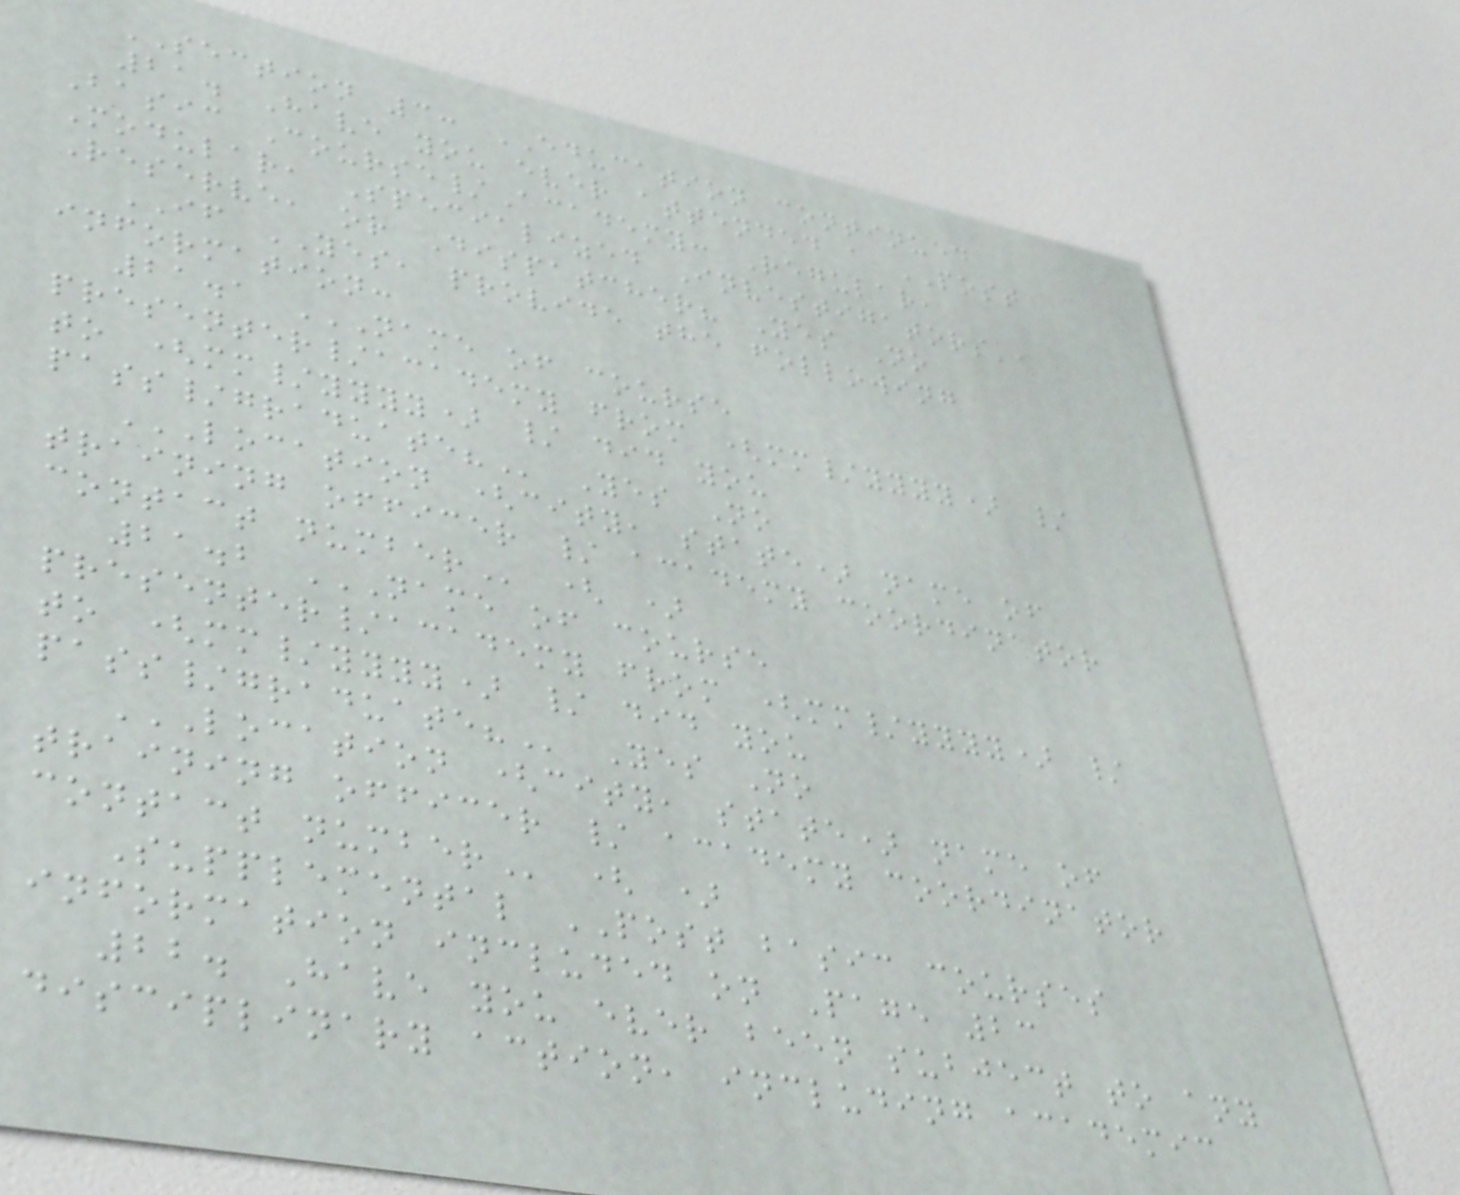SECTION 3: EDUCATION continued
21. Have you ever attended a POST
Basic Course/Academy: Regular,
Modular, Specialized Investigators',
Reserve, or Dispatcher? Yes No
IF YES, provide the following
information:
21.1 NAME OF COURSE
PRESENTER/ACADEMY FROM (MM/YYYY) /
TO (MM/YYYY) / DID YOU
PASS/GRADUATE? Yes No
LOCATION (CITY, STATE) NAME OF
TRAINING OFFICER / ACADEMY COORDINATOR
CONTACT NUMBER ( )
21.2 NAME OF COURSE
PRESENTER/ACADEMY FROM (MM/YYYY) /
TO (MM/YYYY) / DID YOU
PASS/GRADUATE? Yes No
LOCATION (CITY, STATE) NAME OF
TRAINING OFFICER / ACADEMY COORDINATOR
CONTACT NUMBER ( )
Supplemental POST basic courses
information included on Page 23
22. Have you ever been subject to any
disciplinary action, including academic
